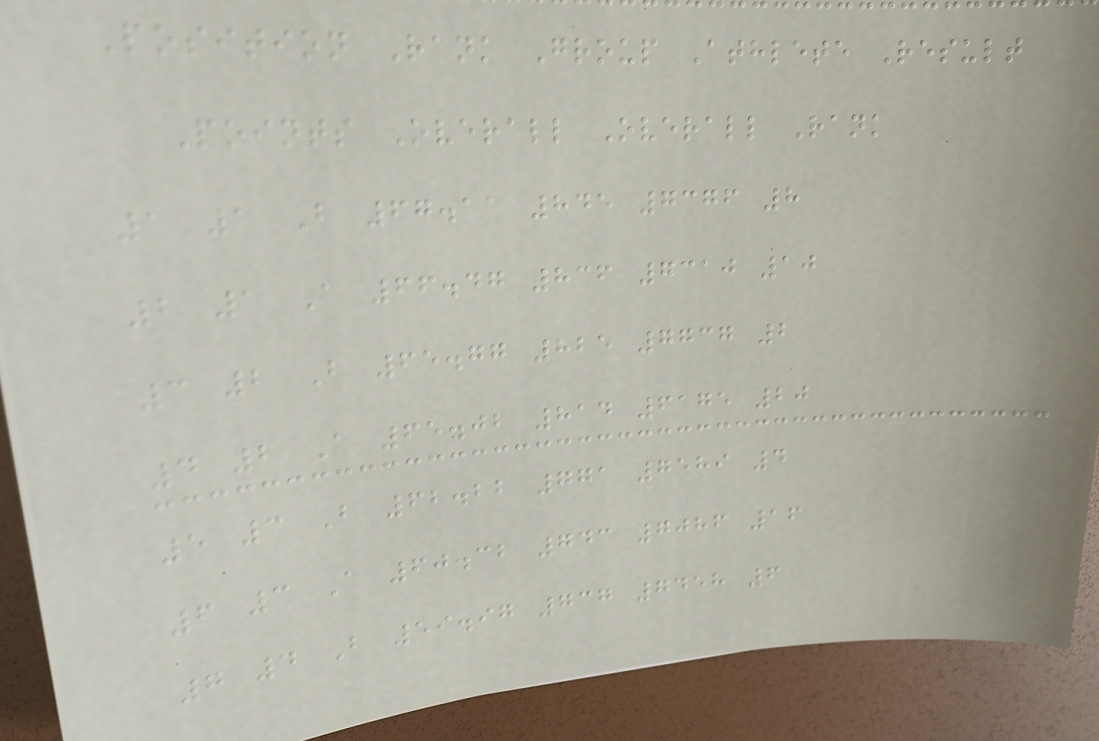Position Rank Group Athlete Result
Points Overall Overall Rank
1 1 B 67.11 845 7376 8
2 1 A 66.47 836 7310 10
3 2 B 65.77 825 7737 2
4 2 A 65.02 814 6175 20
5 3 B 62.22 771 7589 4
6 3 A 60.32 743 7086 16
7 4 B 59.97 737 7458 6
